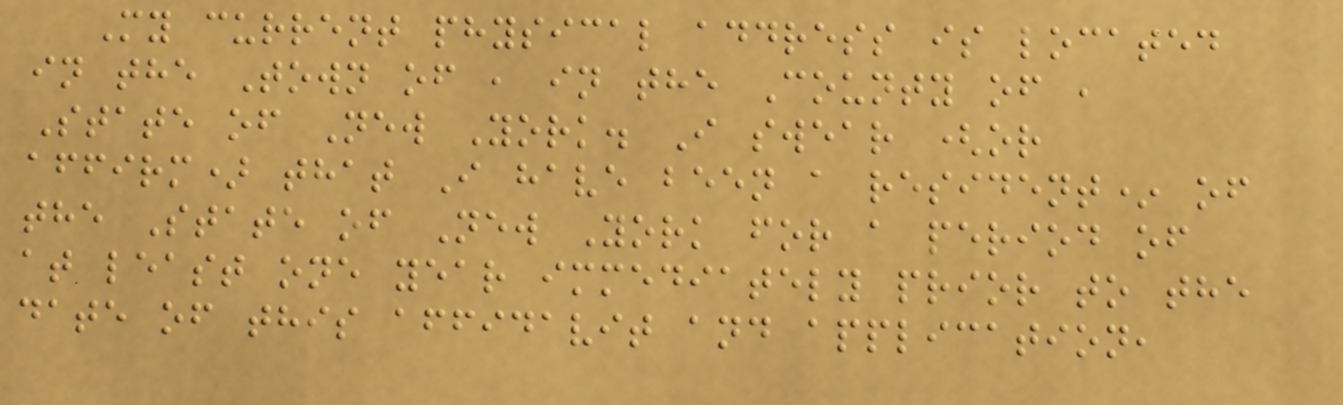My current physical address is located
in the Town of , in the County of ,
State of New York. I swear (or
affirm) that I have been a resident* of
the State of New York for a period of
at least one year immediately prior to the
date of this affidavit and application,
